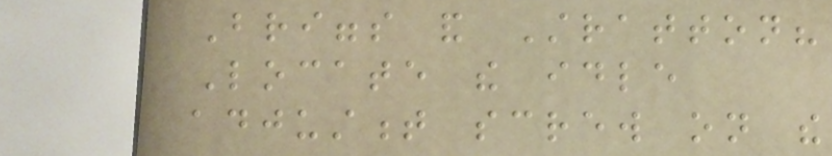Briggs and Stratton?
Locate the idle
adjustment screw on the
